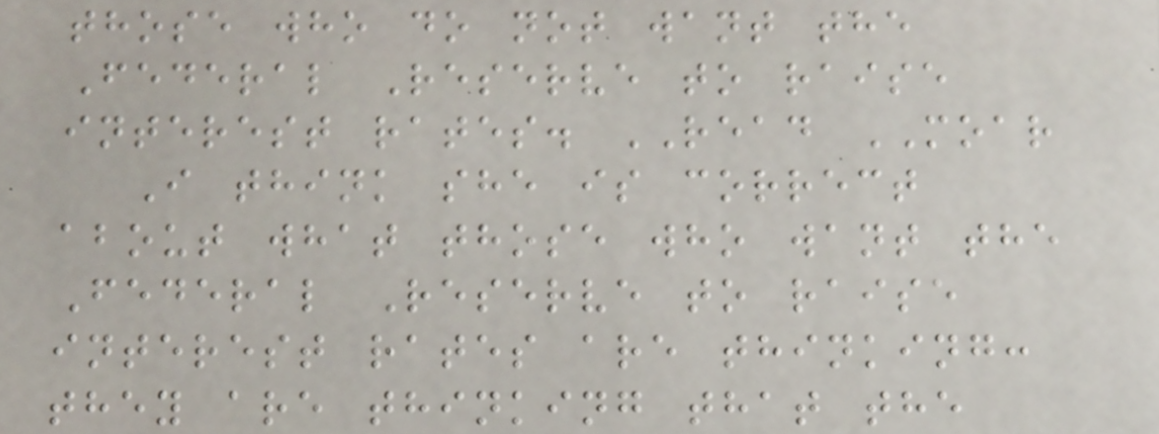those who do not want the
Federal Reserve to raise
interest rates. READ MOAR
I think she is correct
about what those who want the
Federal Reserve to raise
interest rates are thinking:
they are thinking that the
